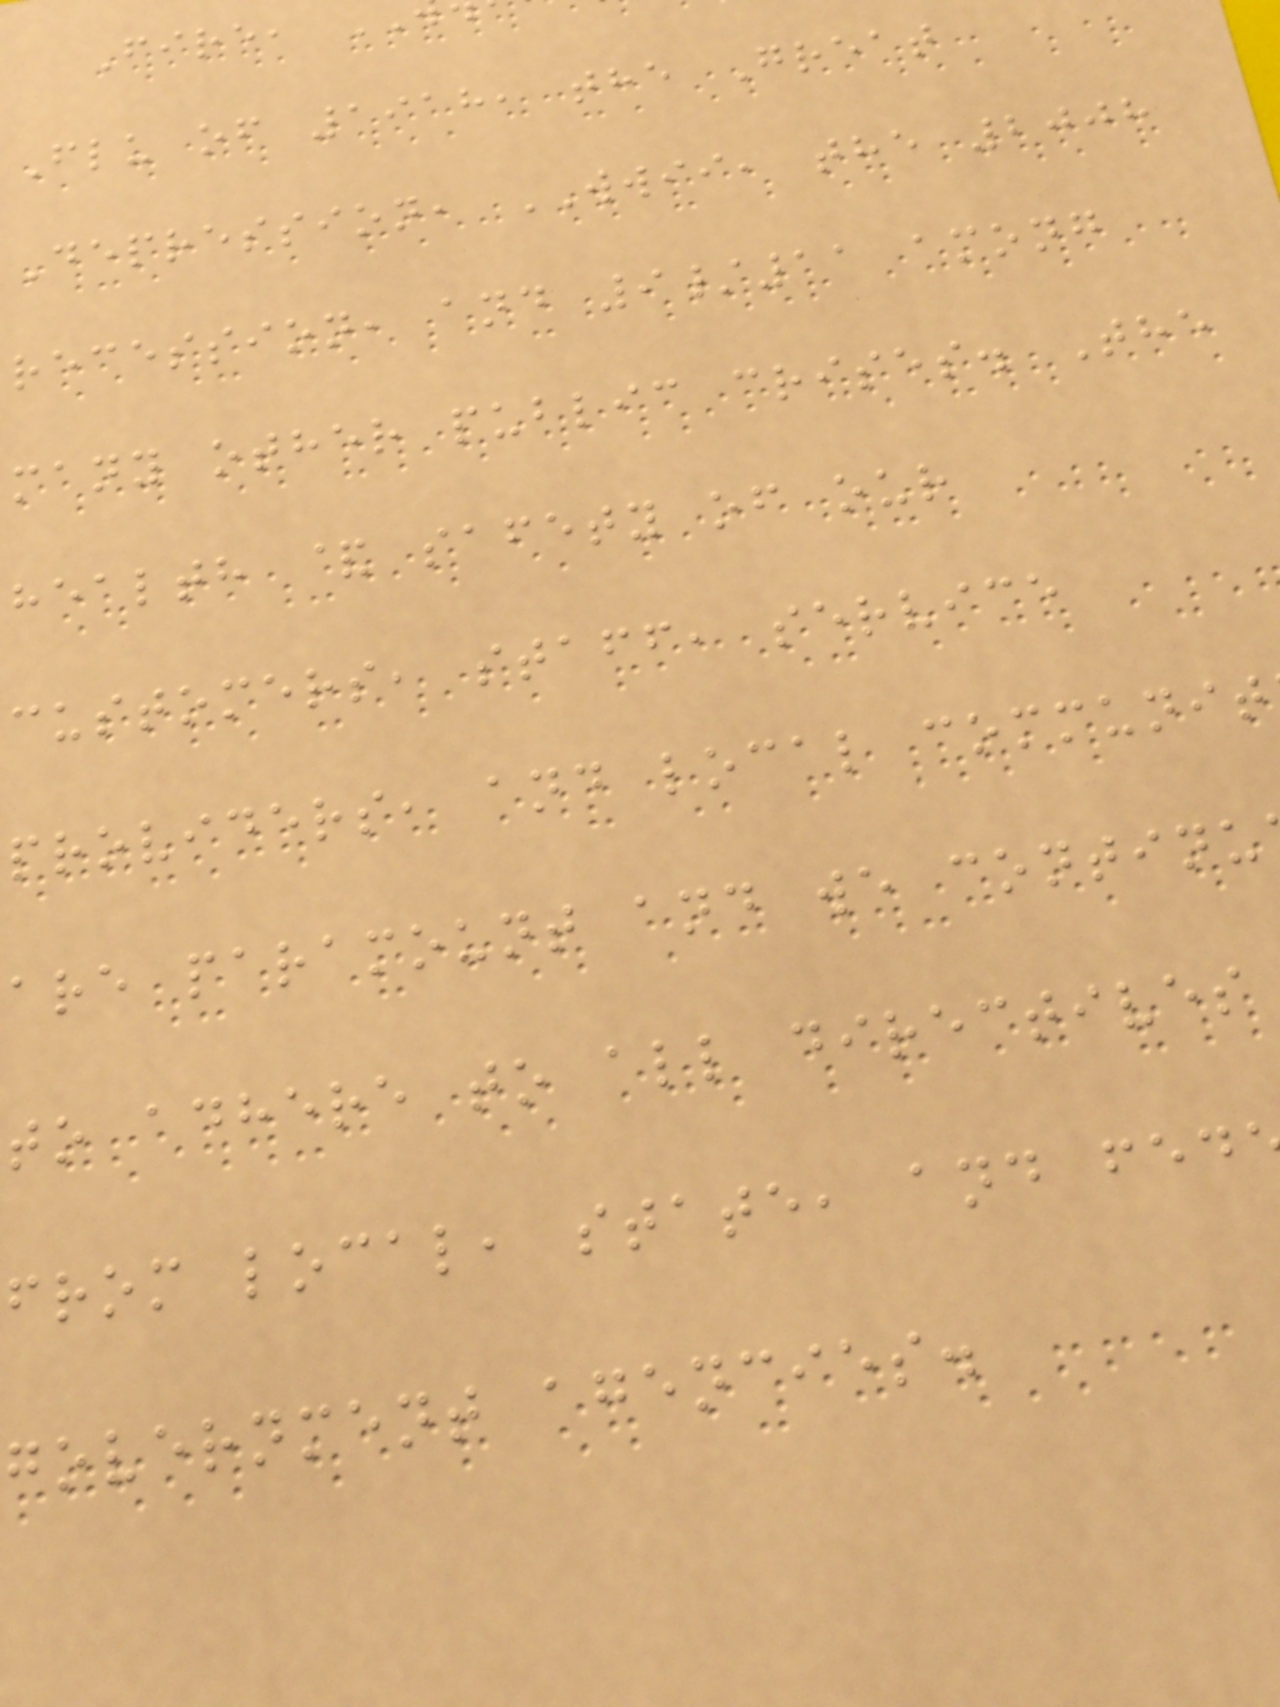Flu of 1918, the Great
Depression, WWII, the 2008
recession, and 9/11 among
many other public crises. The
health & safety of our
customers, staff, service
providers, and local communit
are paramount and we continu
to adhere to all directives
from local, state, and fed
government agencies.
